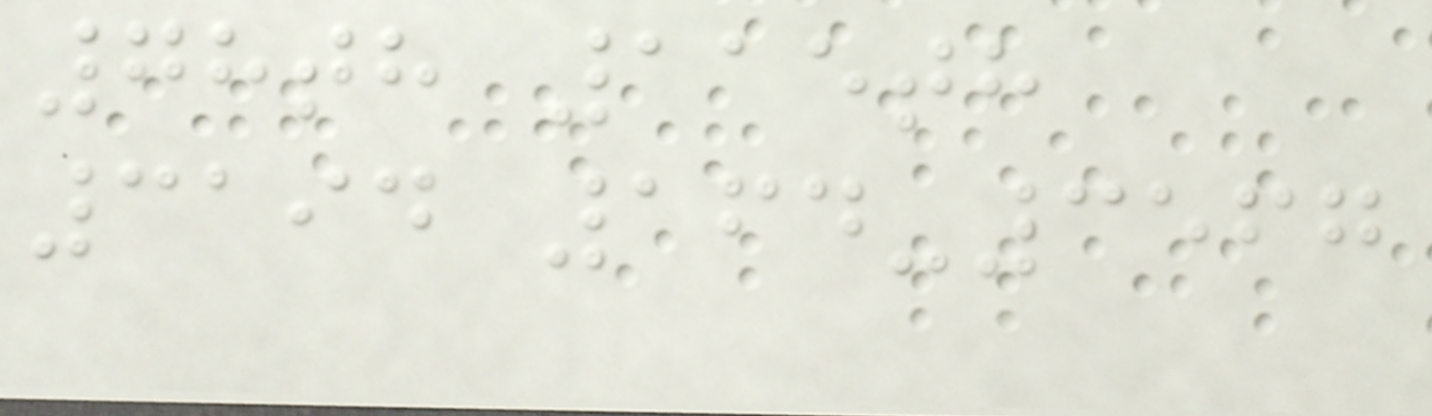78th 115th
3194 164-3567
